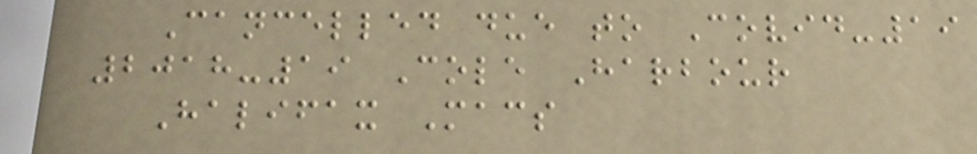Cancelled due to Covid-19
2018-19 Cole Harbour
Halifax Macs
